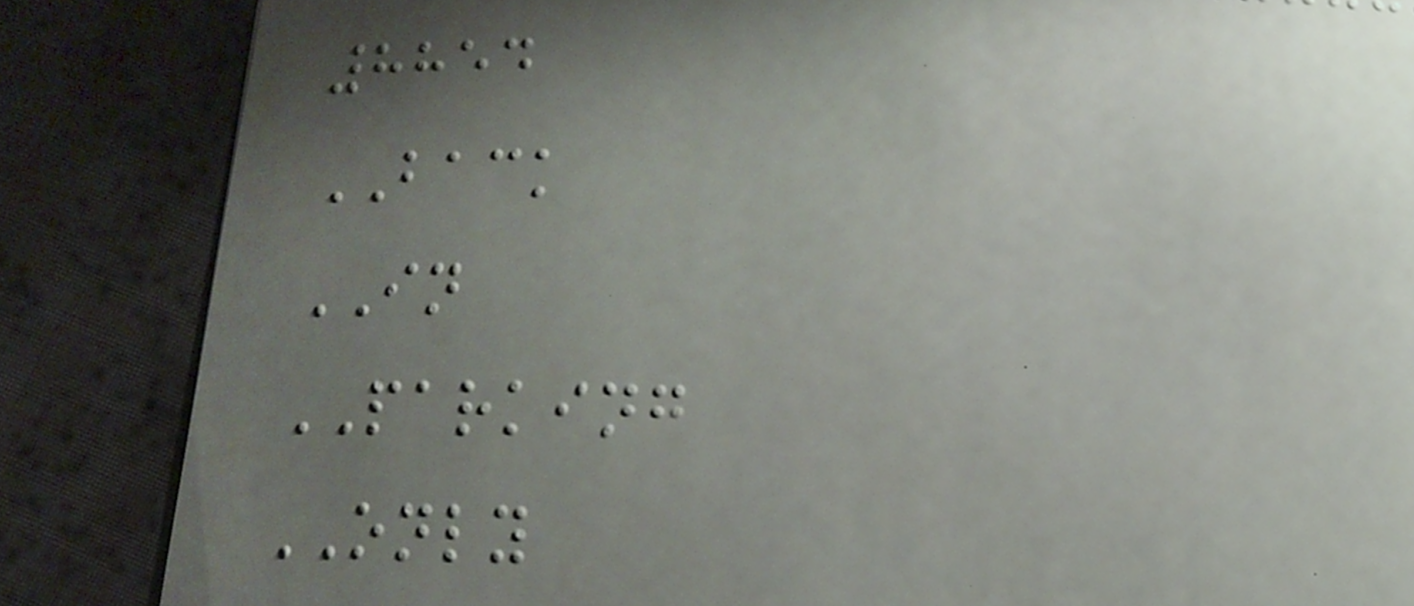8854
BACK
IN
PARKING
ONLY
